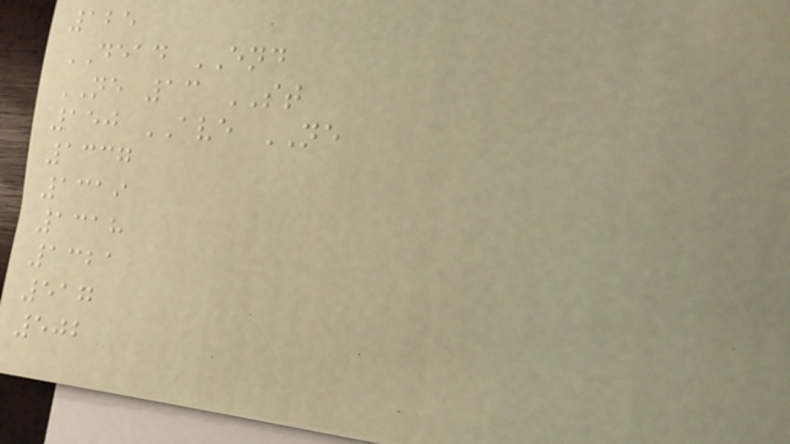125
DEAD END
NE 13 ST
150 AVE NE
1337
1319
1318
1321
517
502
